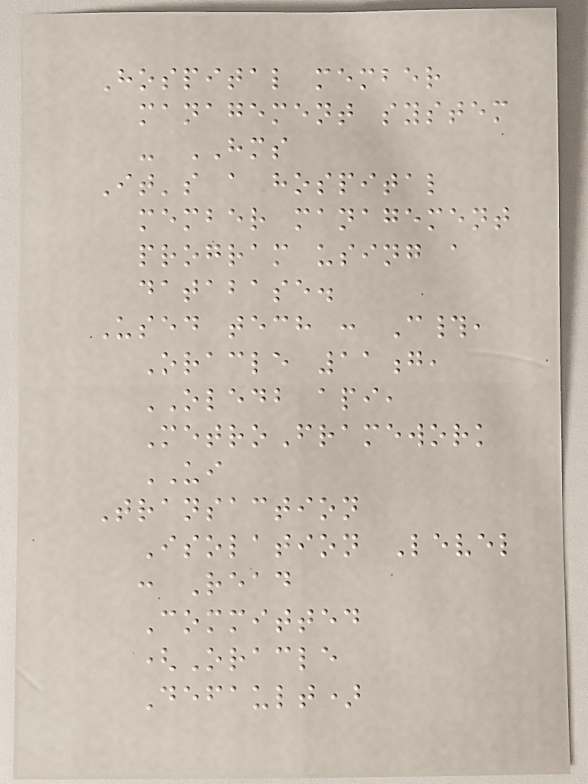Hospital member
management system
- HMS
It's a hospital
member management
program using a
database.
Used tech : C#,
Oracle 11g,
OLEDB api,
MetroFramework
UI
Transaction
Isolation Level
: Read
Committed
(Oracle
Default)
